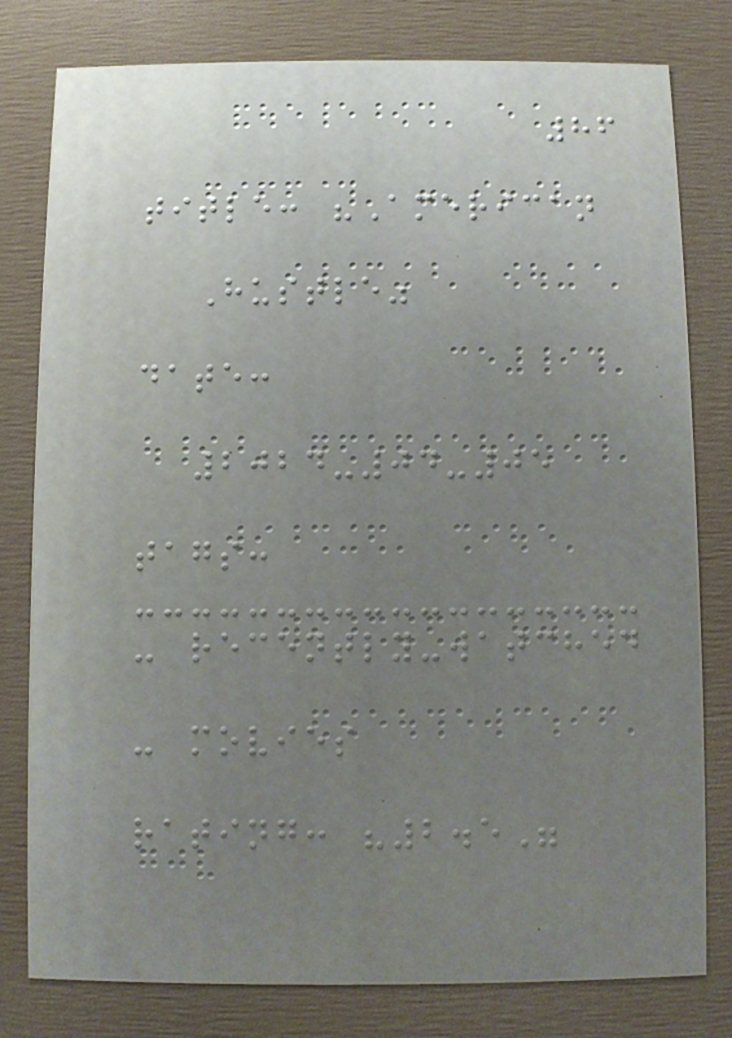86
title: "American
Hustle"
date:
2024-04-05
tags:
- recently-watched
- movies
rating: "2.5"
